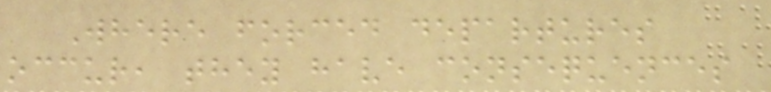Where forced departures
occur, they have consequences
